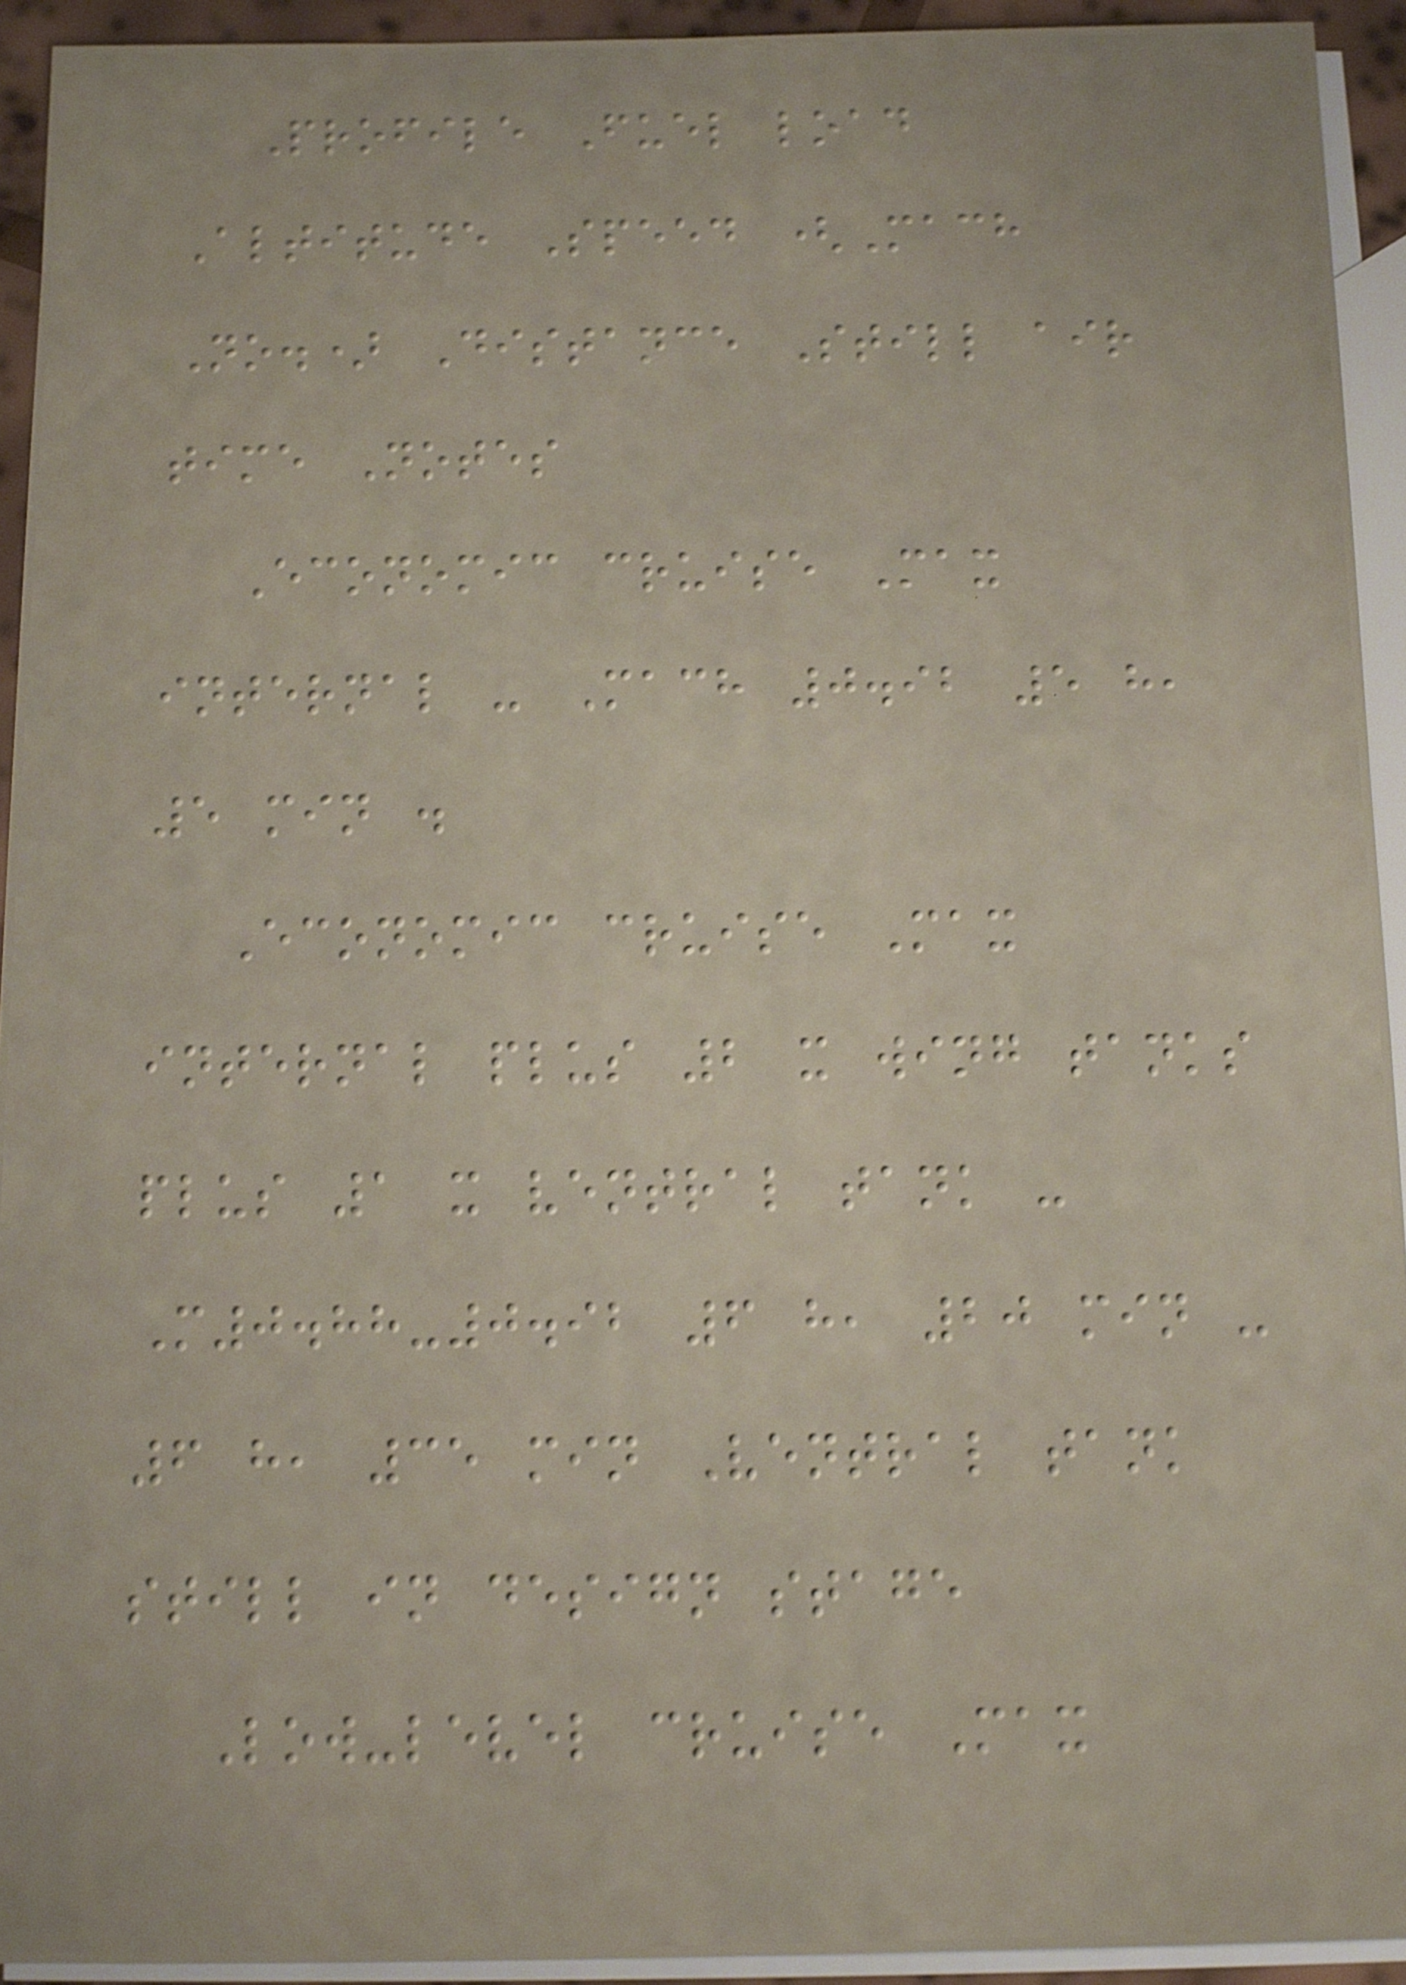Profile Fuel load
Altitude Speed (Mach
No.) Distance Still air
time Notes
Economic cruise Max
internal - Mach 0.92 5 h,
5 min .
Economic cruise Max
internal plus 2 x wing tanks
plus 1 x ventral tank -
M0.88-0.92 6 h, 20 min -
6 h, 35 min Ventral tank
still in design stage
Low-level cruise Max
